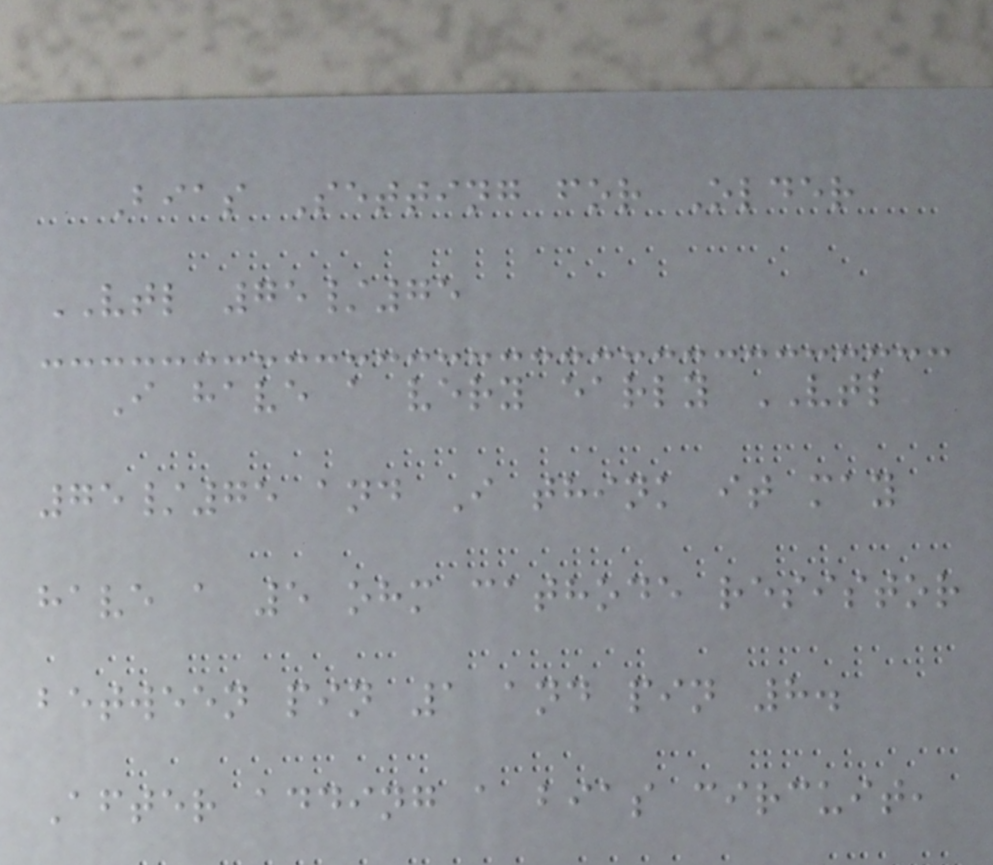Bias Setting for Older
VTL 75/75
I have a very early VTL
75/75 and I think it may
have a 5 ohm cathode resistor
between pin 1 and pin 8.
After adding a bias circuit,
